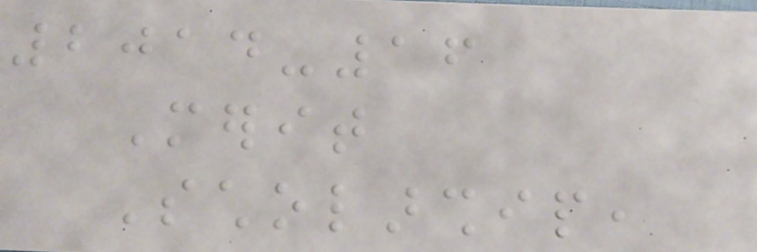2014-16
Merit
Scholarship,
